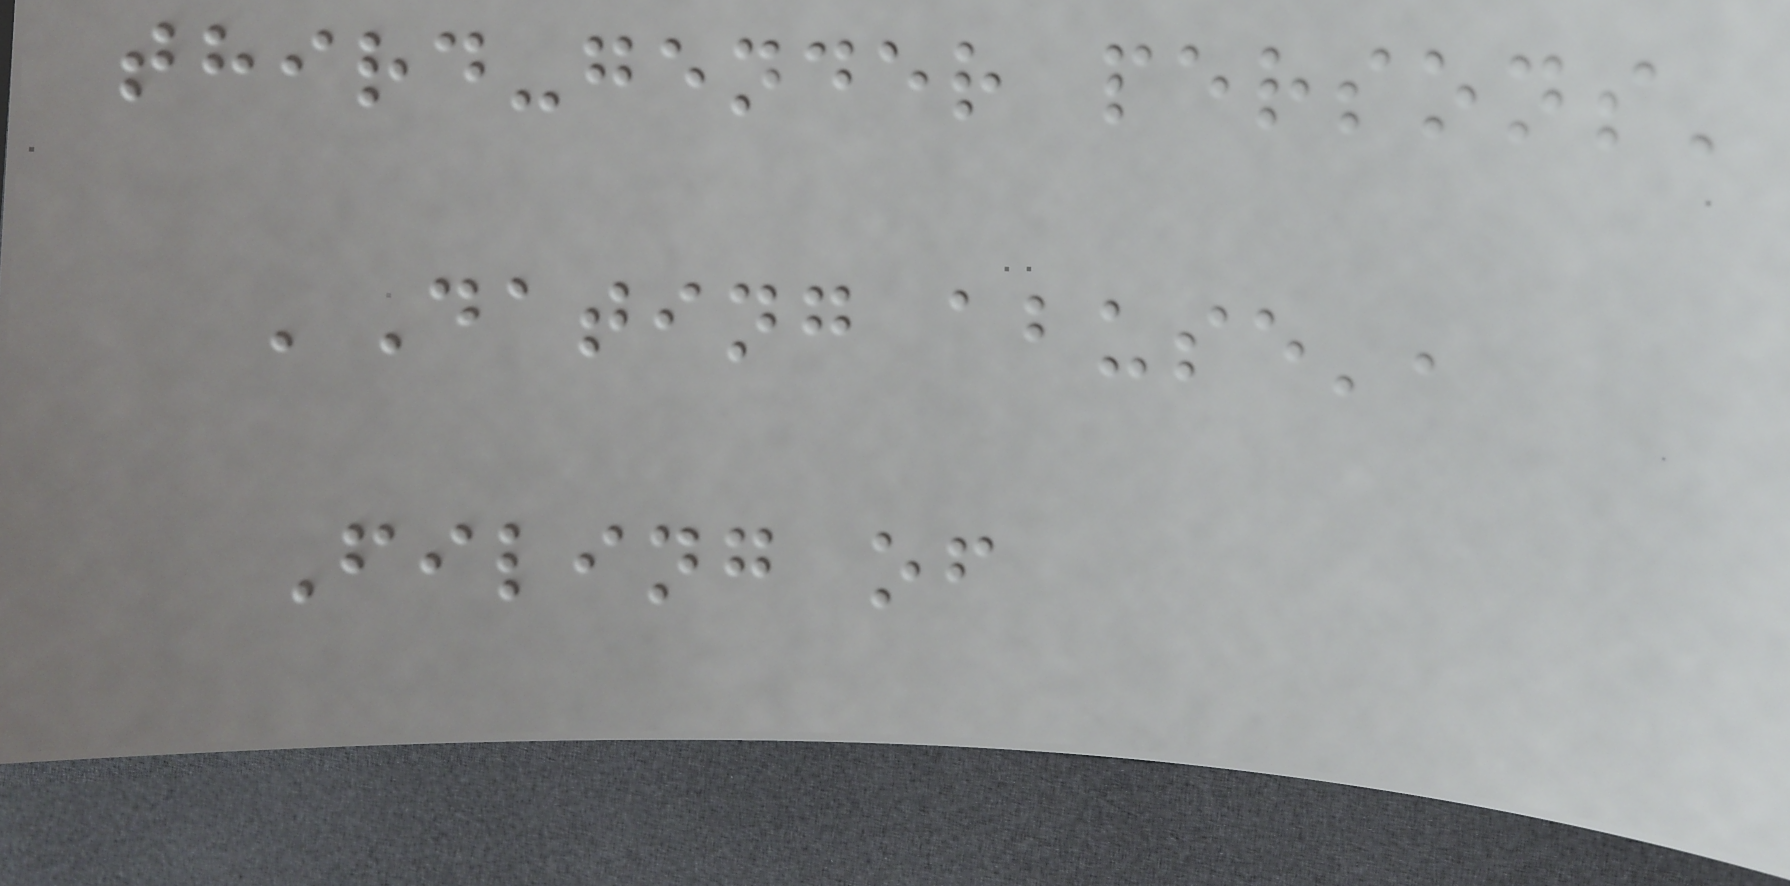third-gender persons'
'Dating abuse',
Filing of
